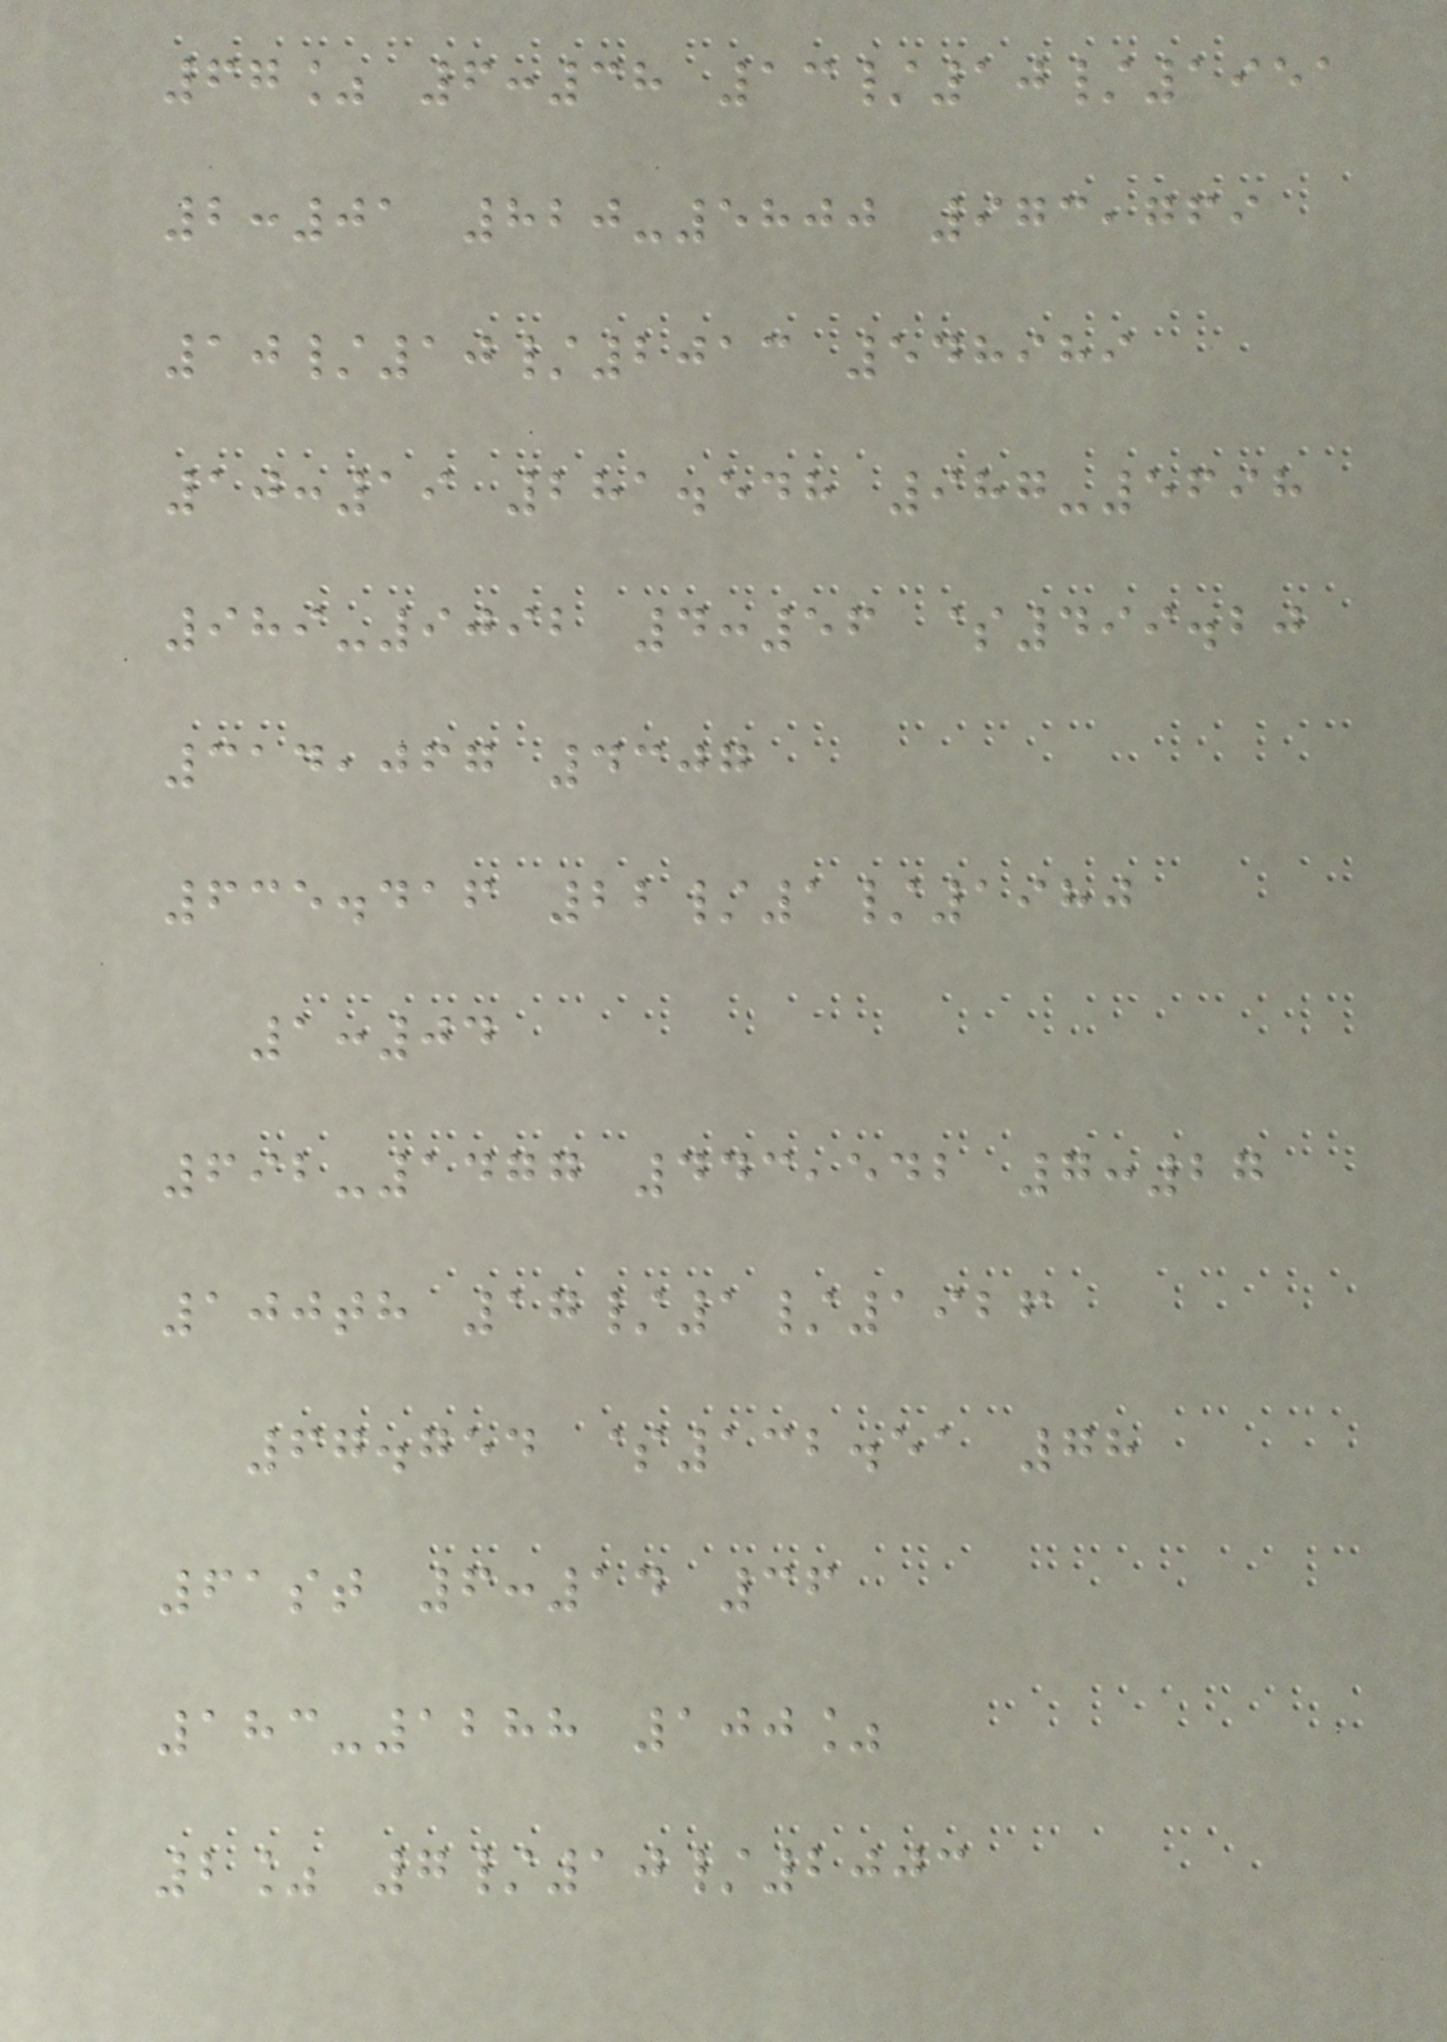67% 6:38 13/10/1951
2:01 820-5800 973,769
10/10/2013 548989
10:19 281.548 987-5698
989-9092 4:56 $499.20
314,067 4307
635.416 22/1/1980
1:04
692-1477 443,542 7:27
100th 17/1/1926
67.754 $132.51 78
61st 6:14 36
183-1288 100%
2% 7/10/2003
